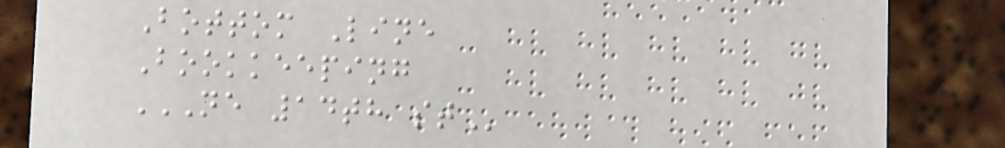Bottom Line
Bookkeeping
NE 14TH ST
